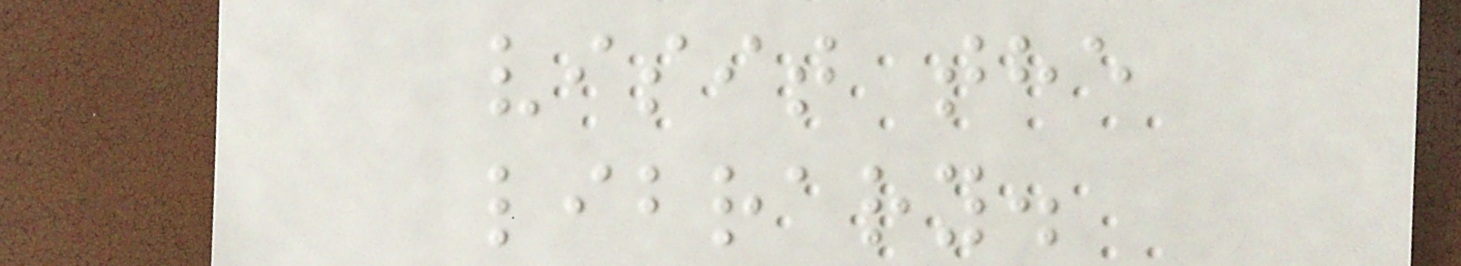visit the
library.
